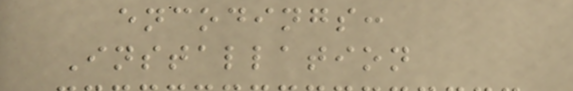encodings:
Installation
